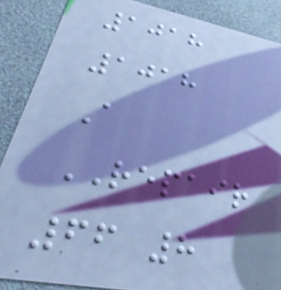1018
1018
A
REPAIR
66 8
